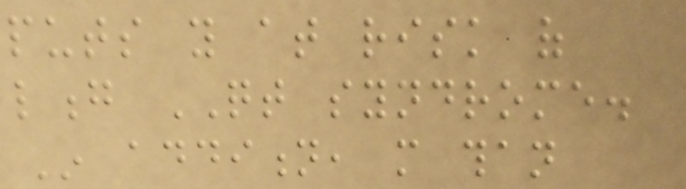puts you at risk of
long QT syndrome.
In addition, more than
